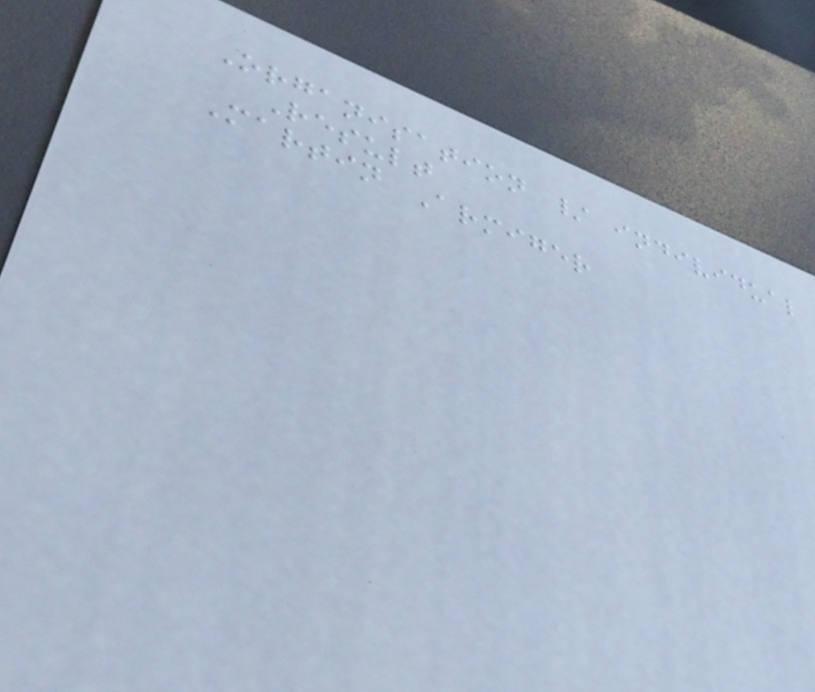Organisation / individual
Result
Martin Armiger
